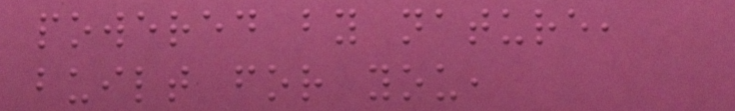powered by nature,
built for you,
